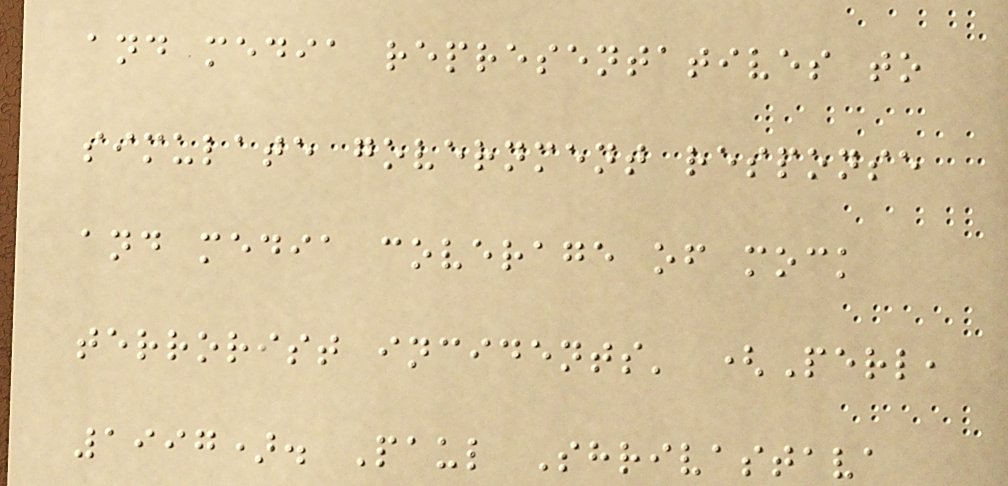and media representatives to
simulate government response
and media coverage of mock
terrorist incidents' (Perl,
1997). Paul Shrivastava
